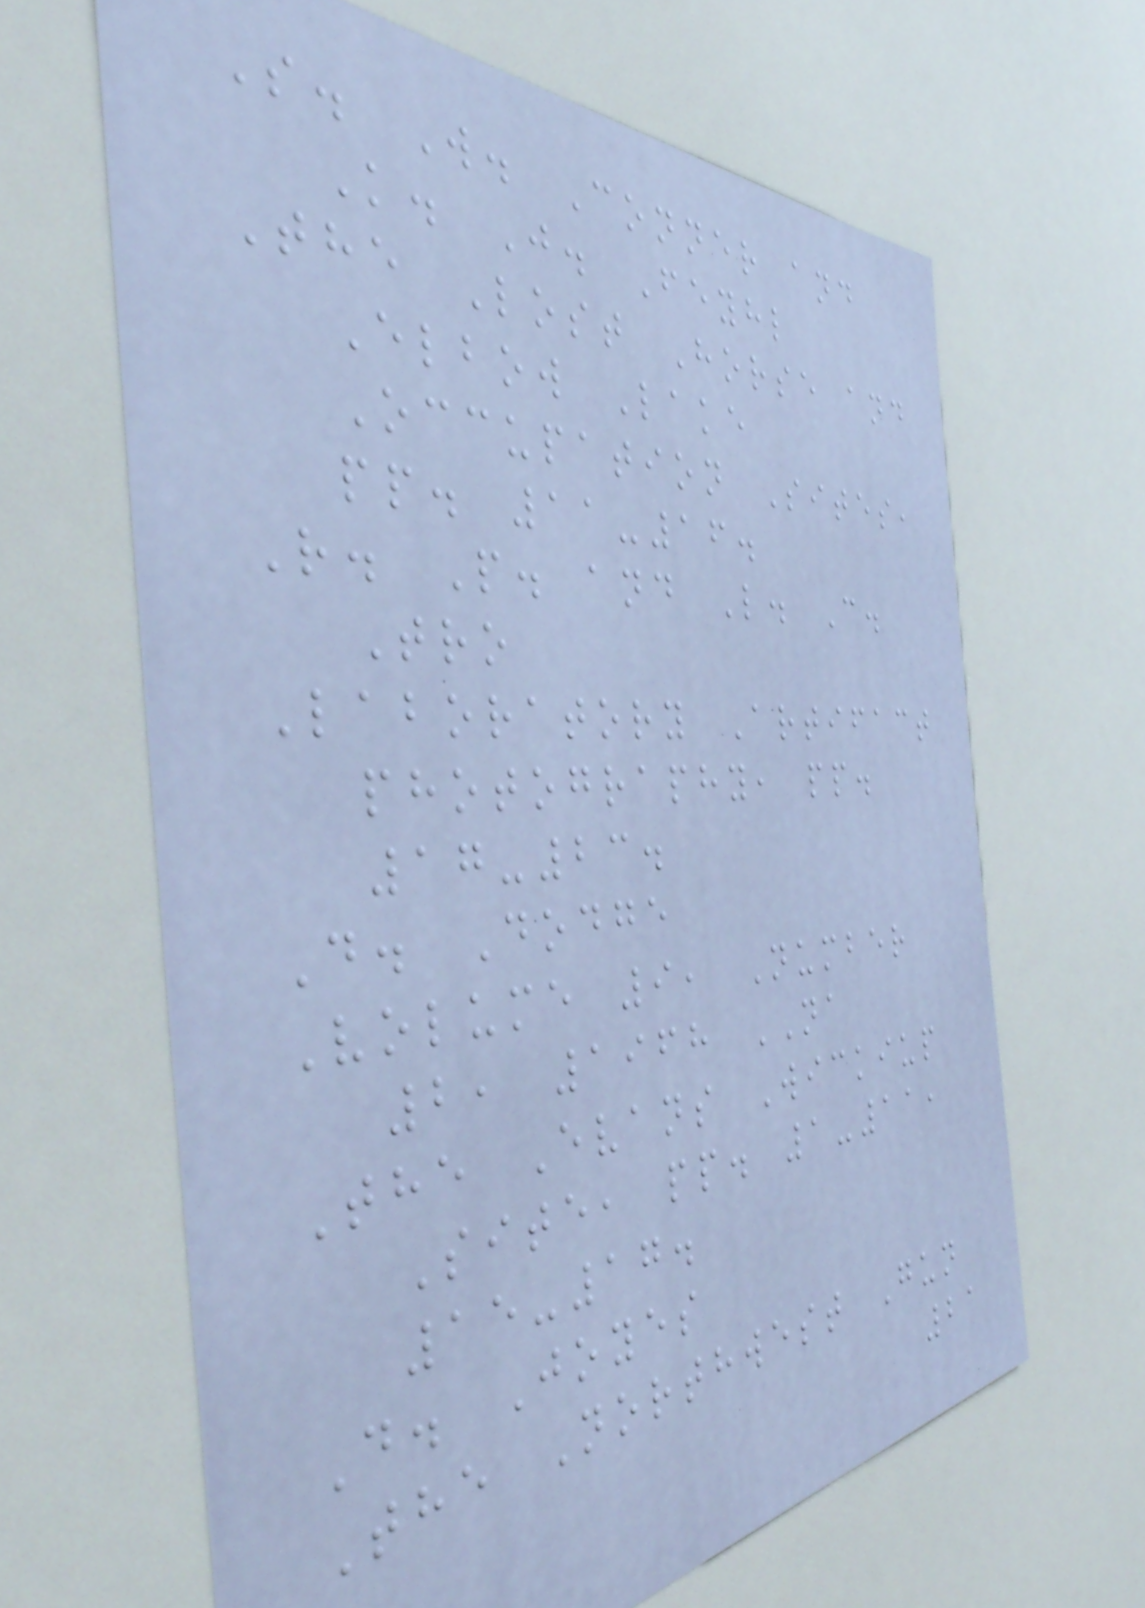S. W. Conner and
K. J. Feyhl
The Lost Horse and
Elbow Lake
Occupation Sites,
pp. 11-16.
R. P. and L. C.
Tro
Laboratory Artifact
photography, pp.
17-23.
D. Dodge
Volume 9, Number
2, 1968 NA
The Evans Wickiup
Site, pp. 1-11,
15-17.
D. Joyes
The Northwest Gun
21
